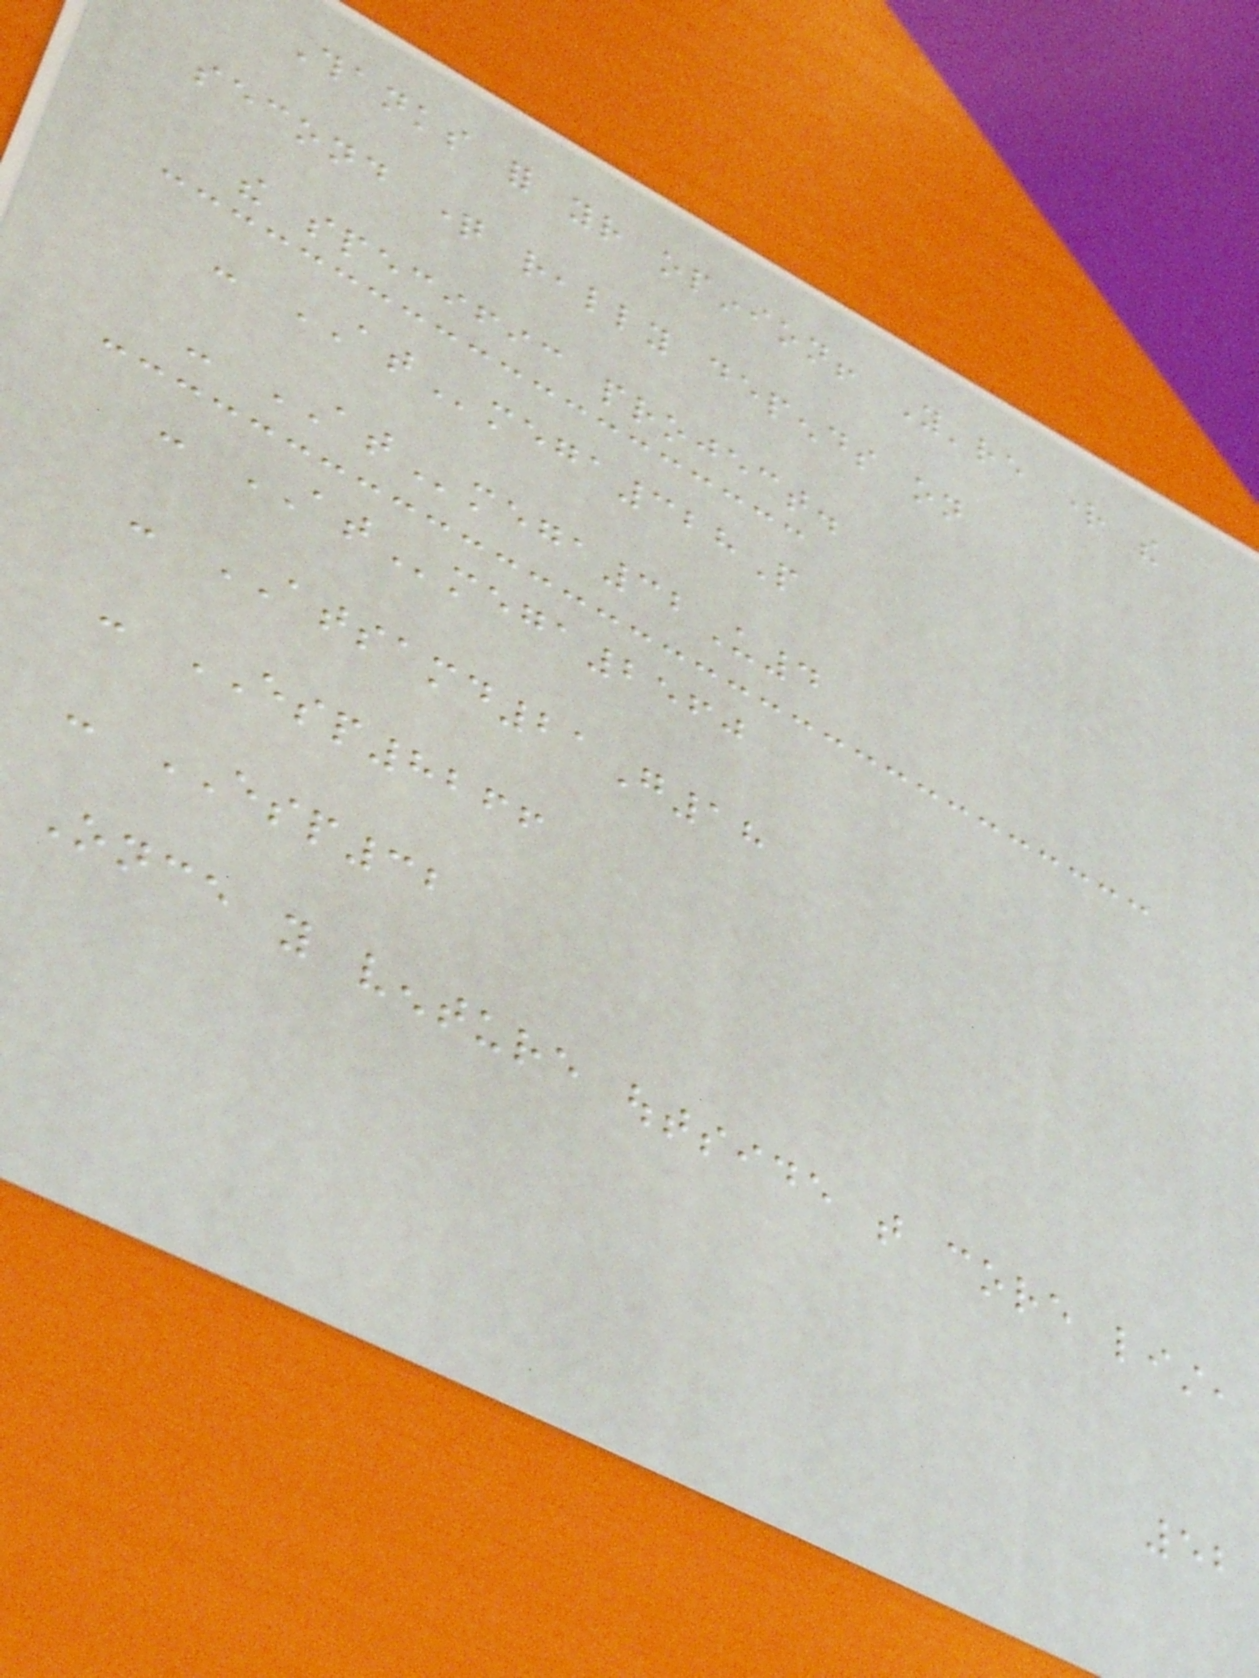Thanks for your opinion! You're right the
second question really depends on
the specific project.
- ATmega328P
- ATmega32U4
- ATmega2560
- ATSAMD21G18
- ESP8266
- ESP32
Once you venture outside that core list,
52
